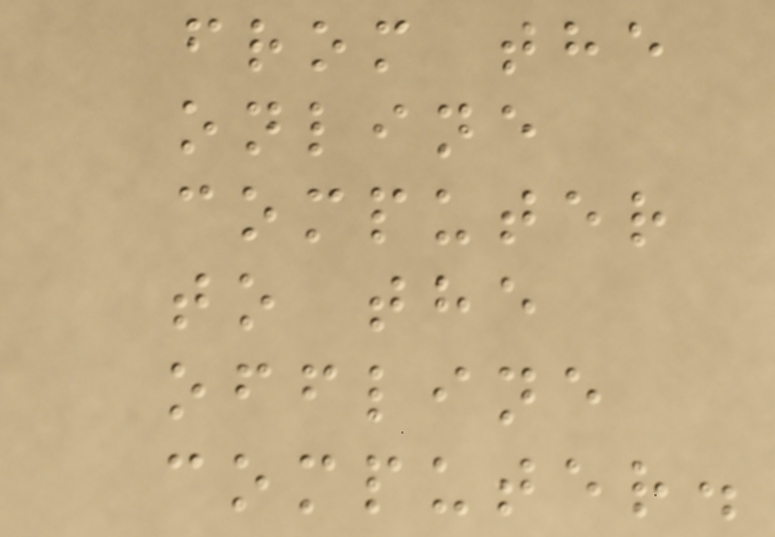from the
online
computer
to the
offline
computer.
